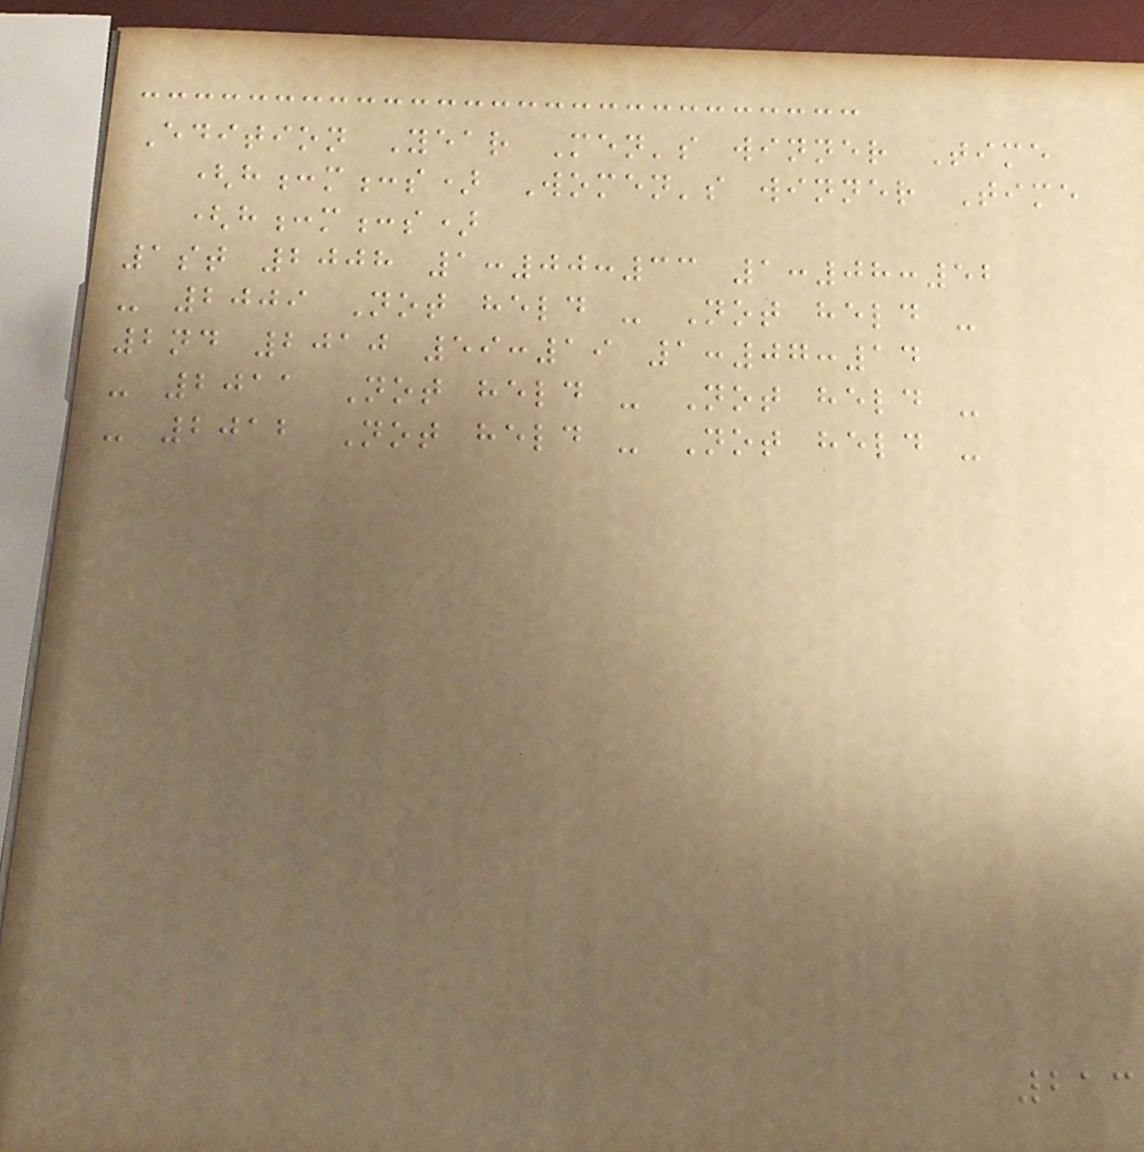Edition Year Men's winner Time
(h:m:s) Women's winner Time
(h:m:s)
1st 2008 1:00:33 1:08:52
- 2009 Not held - Not held -
2nd 2010 59:19 1:07:14
- 2011 Not held - Not held -
- 2012 Not held - Not held -
213
